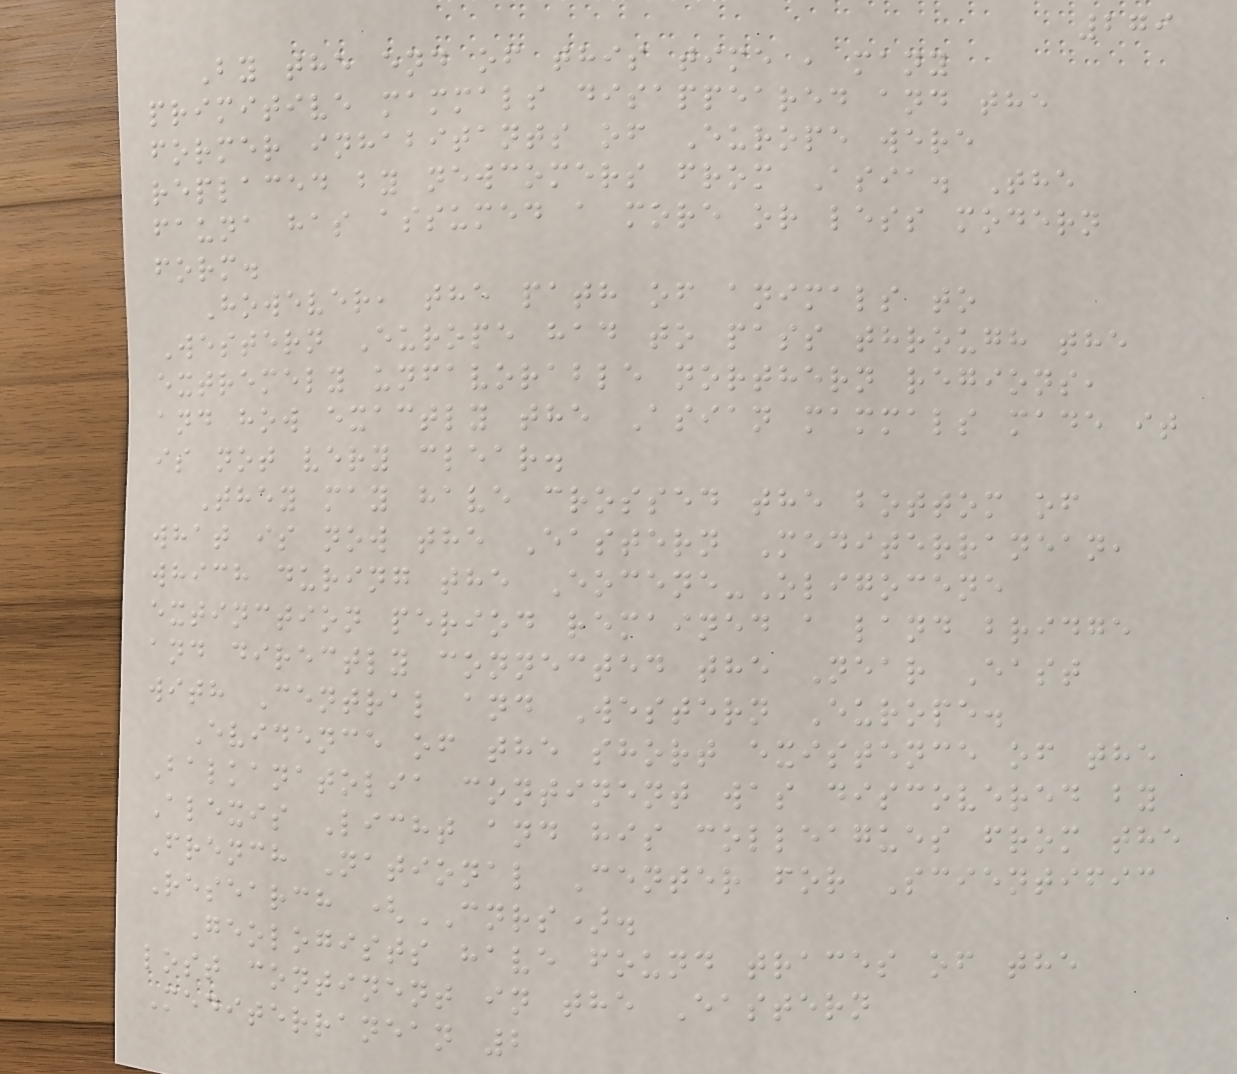279
By the end of this time , many
primitive mammals disappeared and the
former inhabitants of Europe were
replaced by newcomers from Asia. The
fauna has assumed a more or less modern
form.
However, the path of animals to
Western Europe had to pass through the
extremely unfavorable northern regions,
and how exactly the Asian mammals made it
is not very clear.
They may have crossed the bottom of
what is now the Eastern Mediterranean,
which during the Eocene-Oligocene
extinction period remained a land bridge
and directly connected the Near East
with Central and Western Europe.
Evidence of the short existence of the
Balkanatolia continent was discovered by
Alexis Licht and his colleagues from the
French National Center for Scientific
Research (CNRS).
Geologists have found traces of the
lost continent in the Eastern
Mediterranean 2
